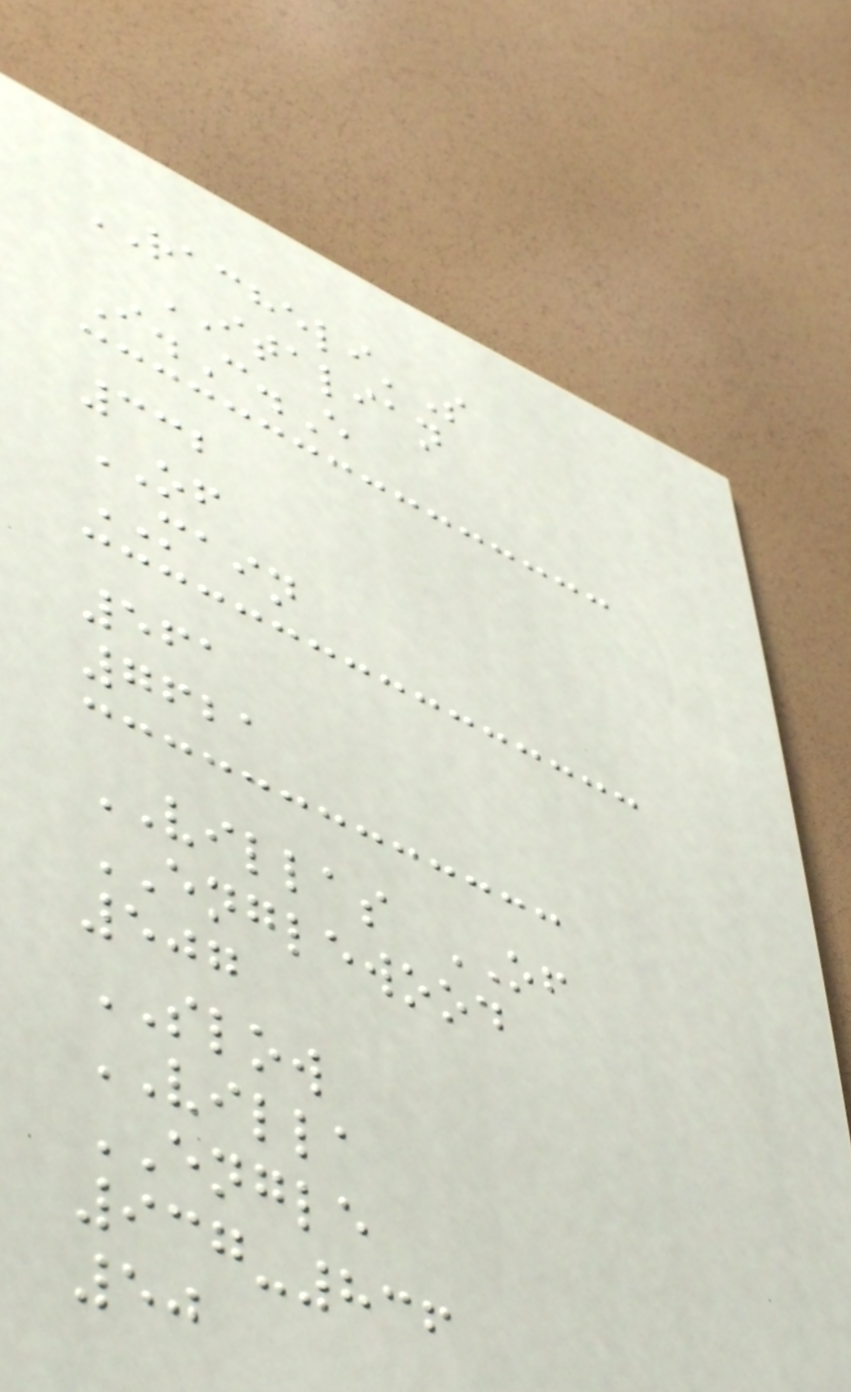RACHELI'S
ITALIAN
I.C.E
332
OF
MAIN
561
7621
VILLAS OF
ENGLEWOOD
507
SLOW
VILLA
ENGLE
937-836
50
